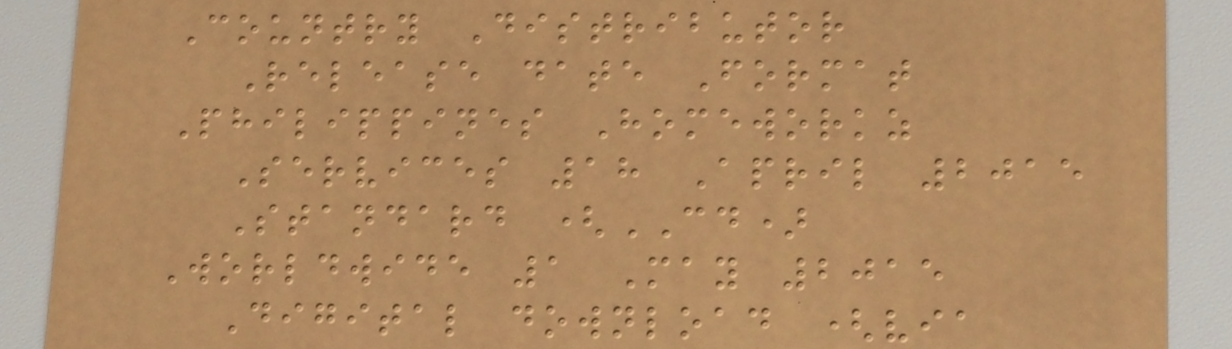Country Distributor
Release date Format
Philippines Homeworkz
Services 18 April 2015
Standard (CD)
Worldwide 1 May 2015
Digital download (via
